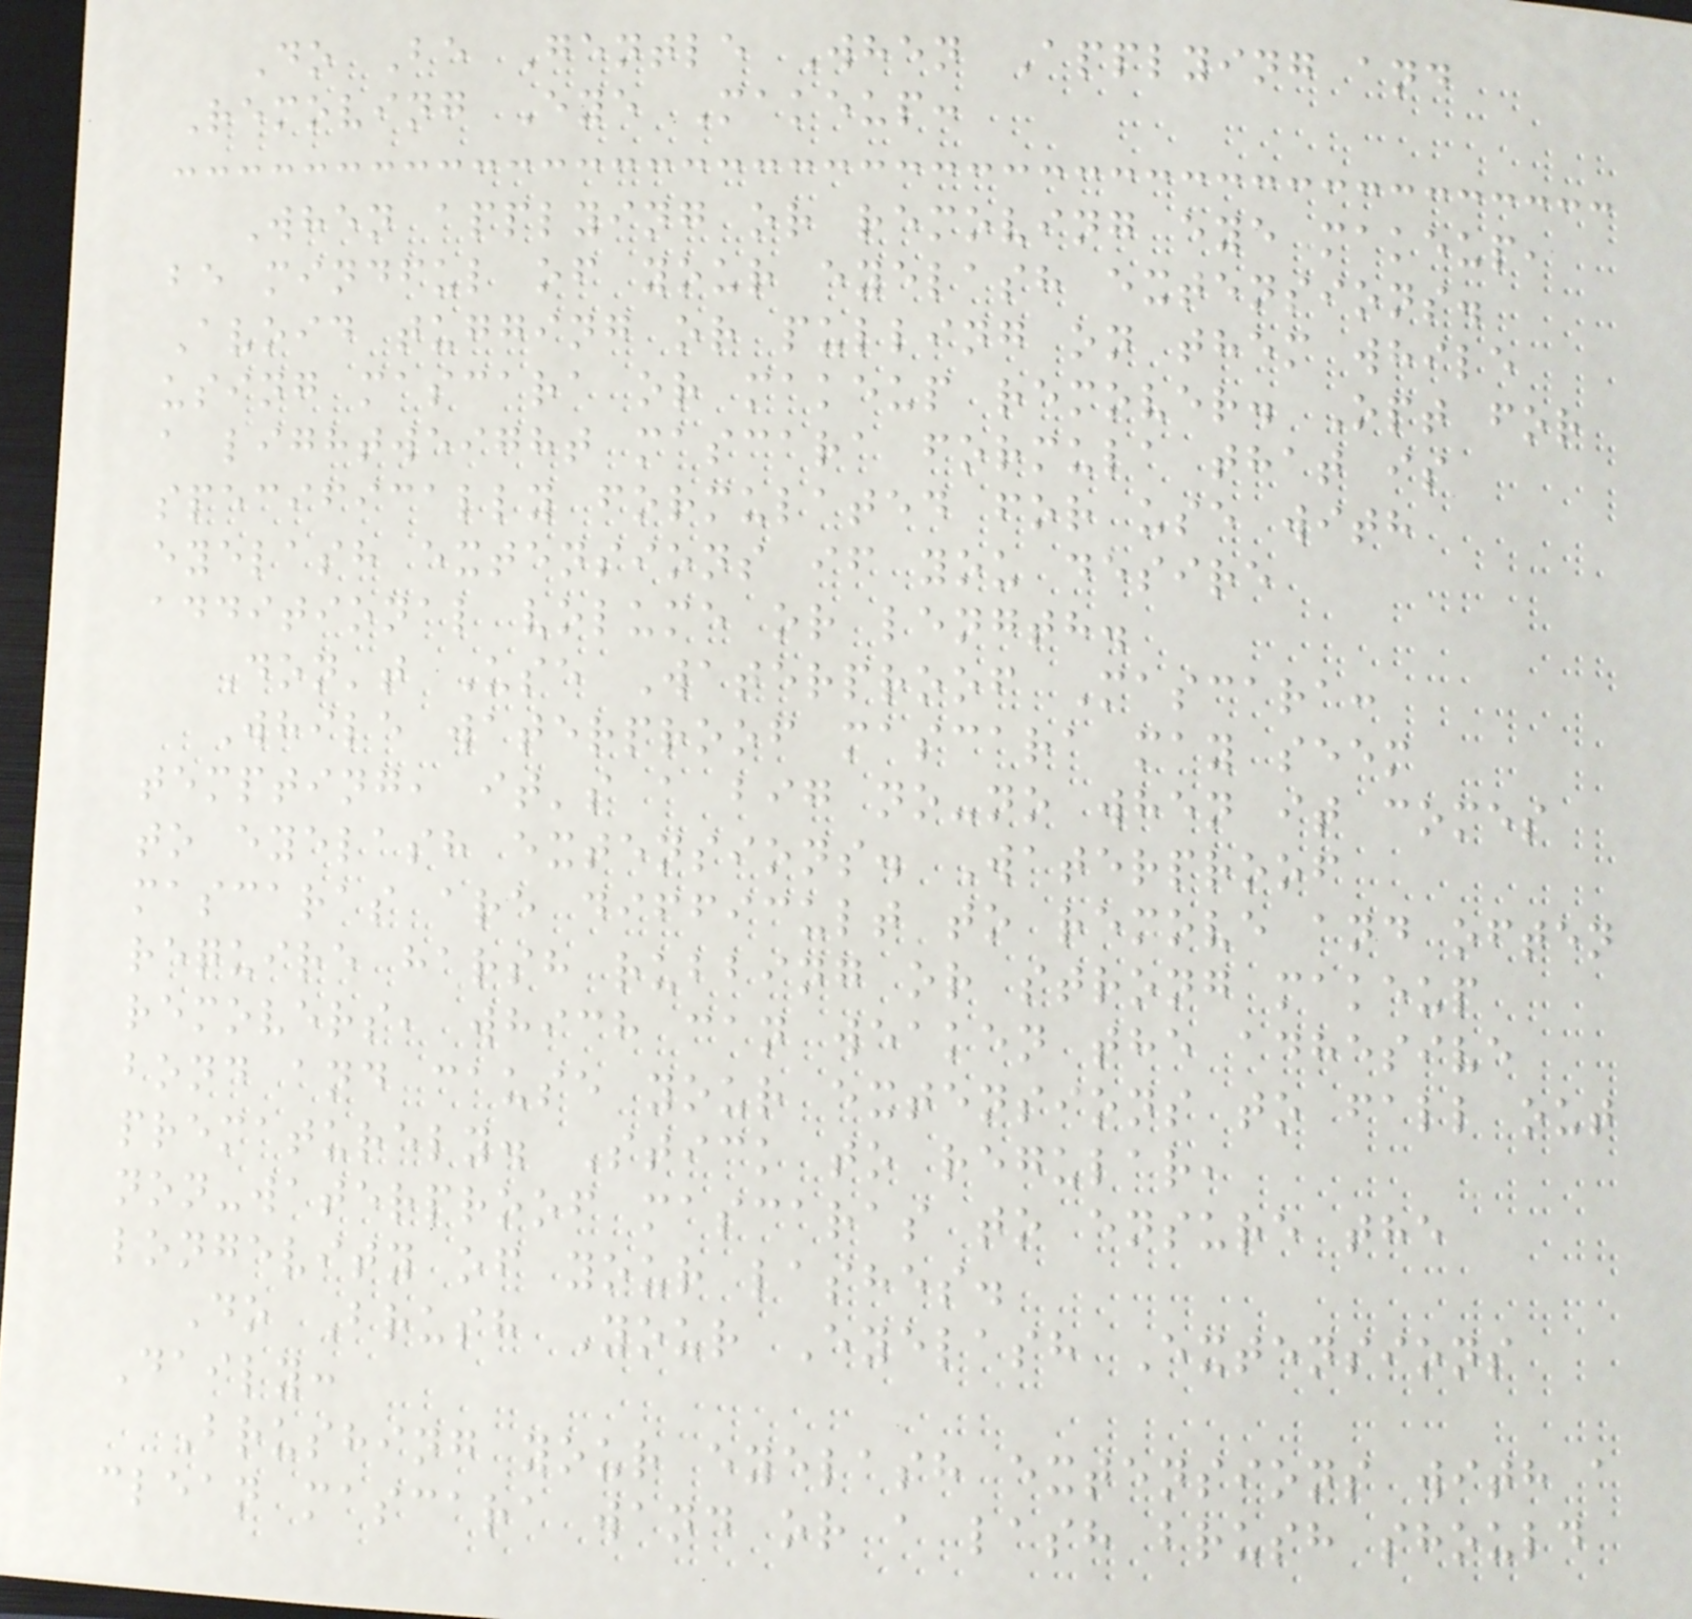Do Be Gentle When Applying and
Removing Eye Makeup:
When applying or removing eye makeup,
be mindful of your eyelash extensions.
Avoid tugging or pulling on them while
using mascara or makeup remover. Opt for
a lightweight mascara formula that is
specifically formulated for use with
eyelash extensions if you desire
additional volume or length.
Don't Use Waterproof Mascara:
While waterproof mascara may seem
tempting, it's a big no-no when it comes
to eyelash extensions. Waterproof
mascaras are difficult to remove and often
require harsh rubbing or strong makeup
removers, which can weaken the adhesive
bond and cause your extensions to fall out
prematurely. Stick to regular,
non-waterproof mascaras to ensure the
longevity of your lashes.
Do Brush Your Eyelash Extensions
Daily:
Brushing your eyelash extensions with a
clean mascara wand or a lash brush should
